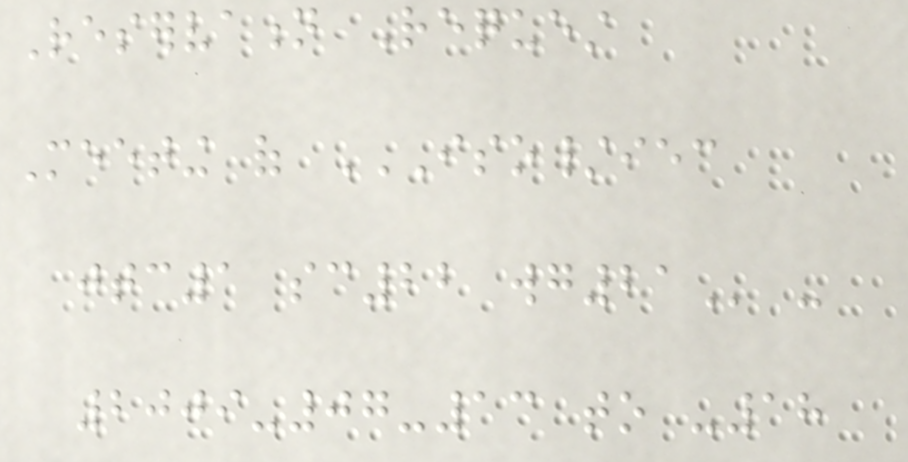Reservation Request
Meeting of ISO/IEC
JTC1 SC22 WG21 -
2009-07-13 to -18
